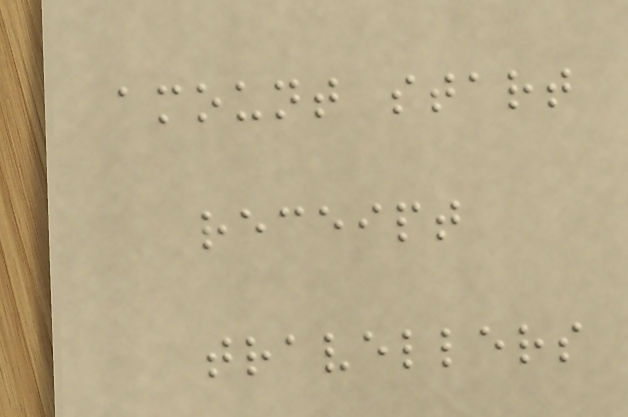amount start
receipt
travellers
